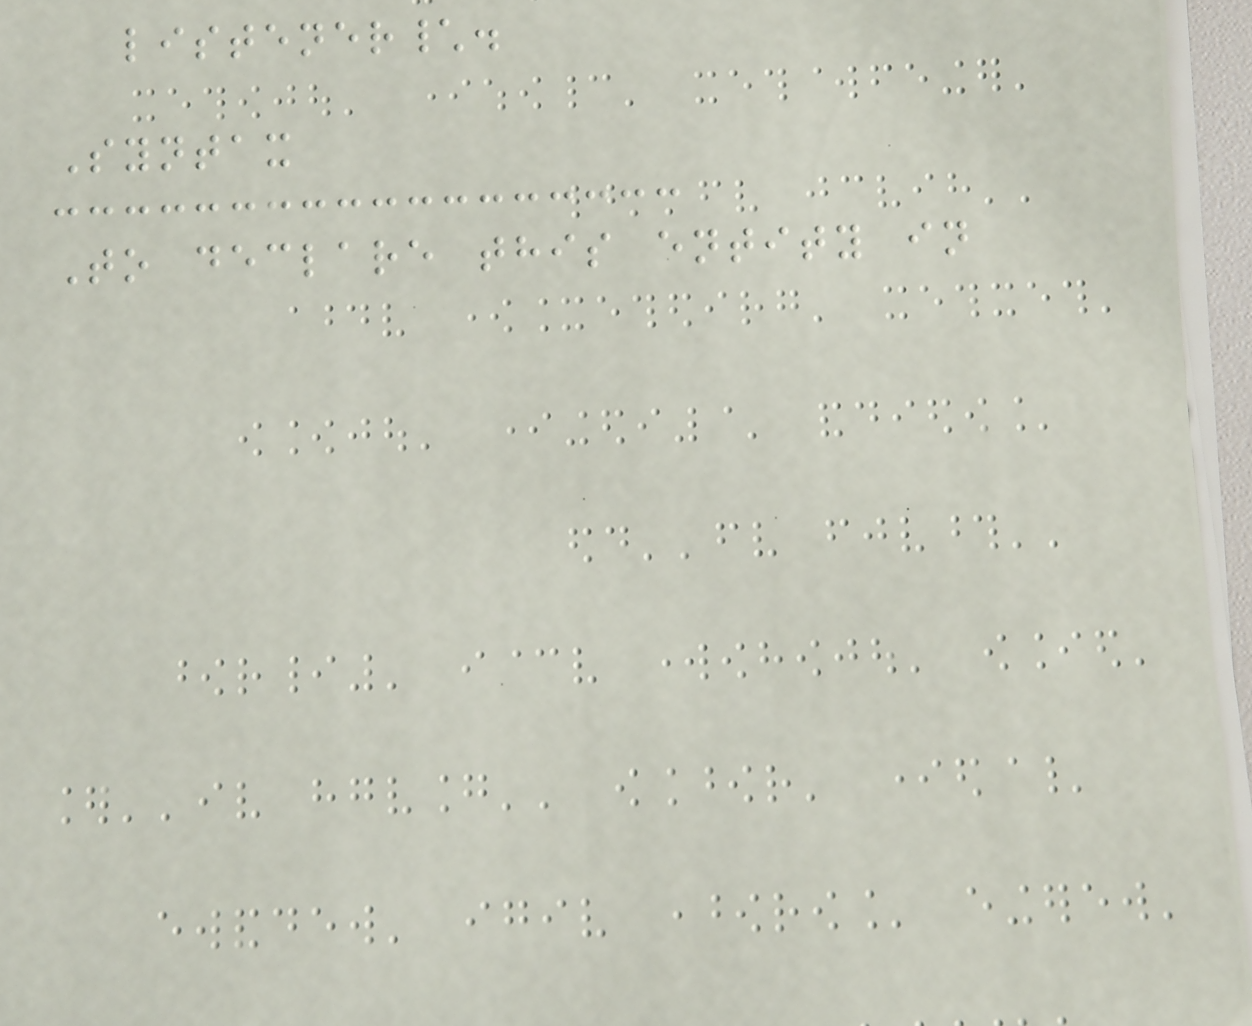listener\.
Syntax
To declare this entity in
